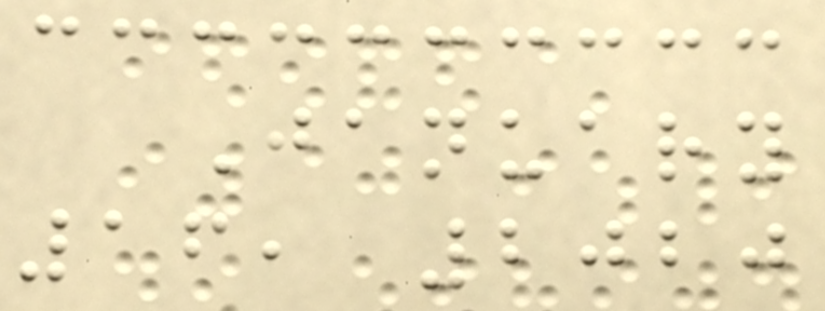January
16, 2020
